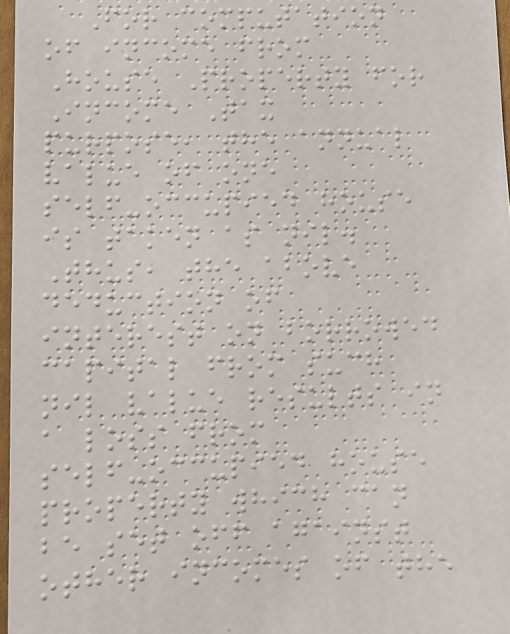For computation
of income from
House Property for
Income Tax
purpose, the annual
value of one
self-occupied house
is taken as nil.
Thus, the above
deduction of
interest on borrowed
capital from such
nil value results in
a loss from
self-occupied house
property which can
be set off against
other incomes of the
